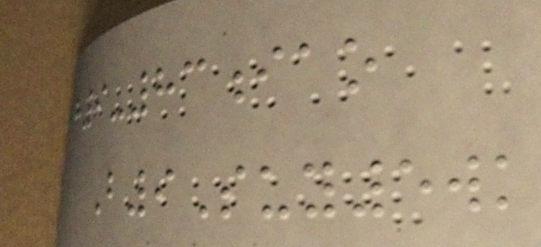h9-83iao
B9Suy5wk
